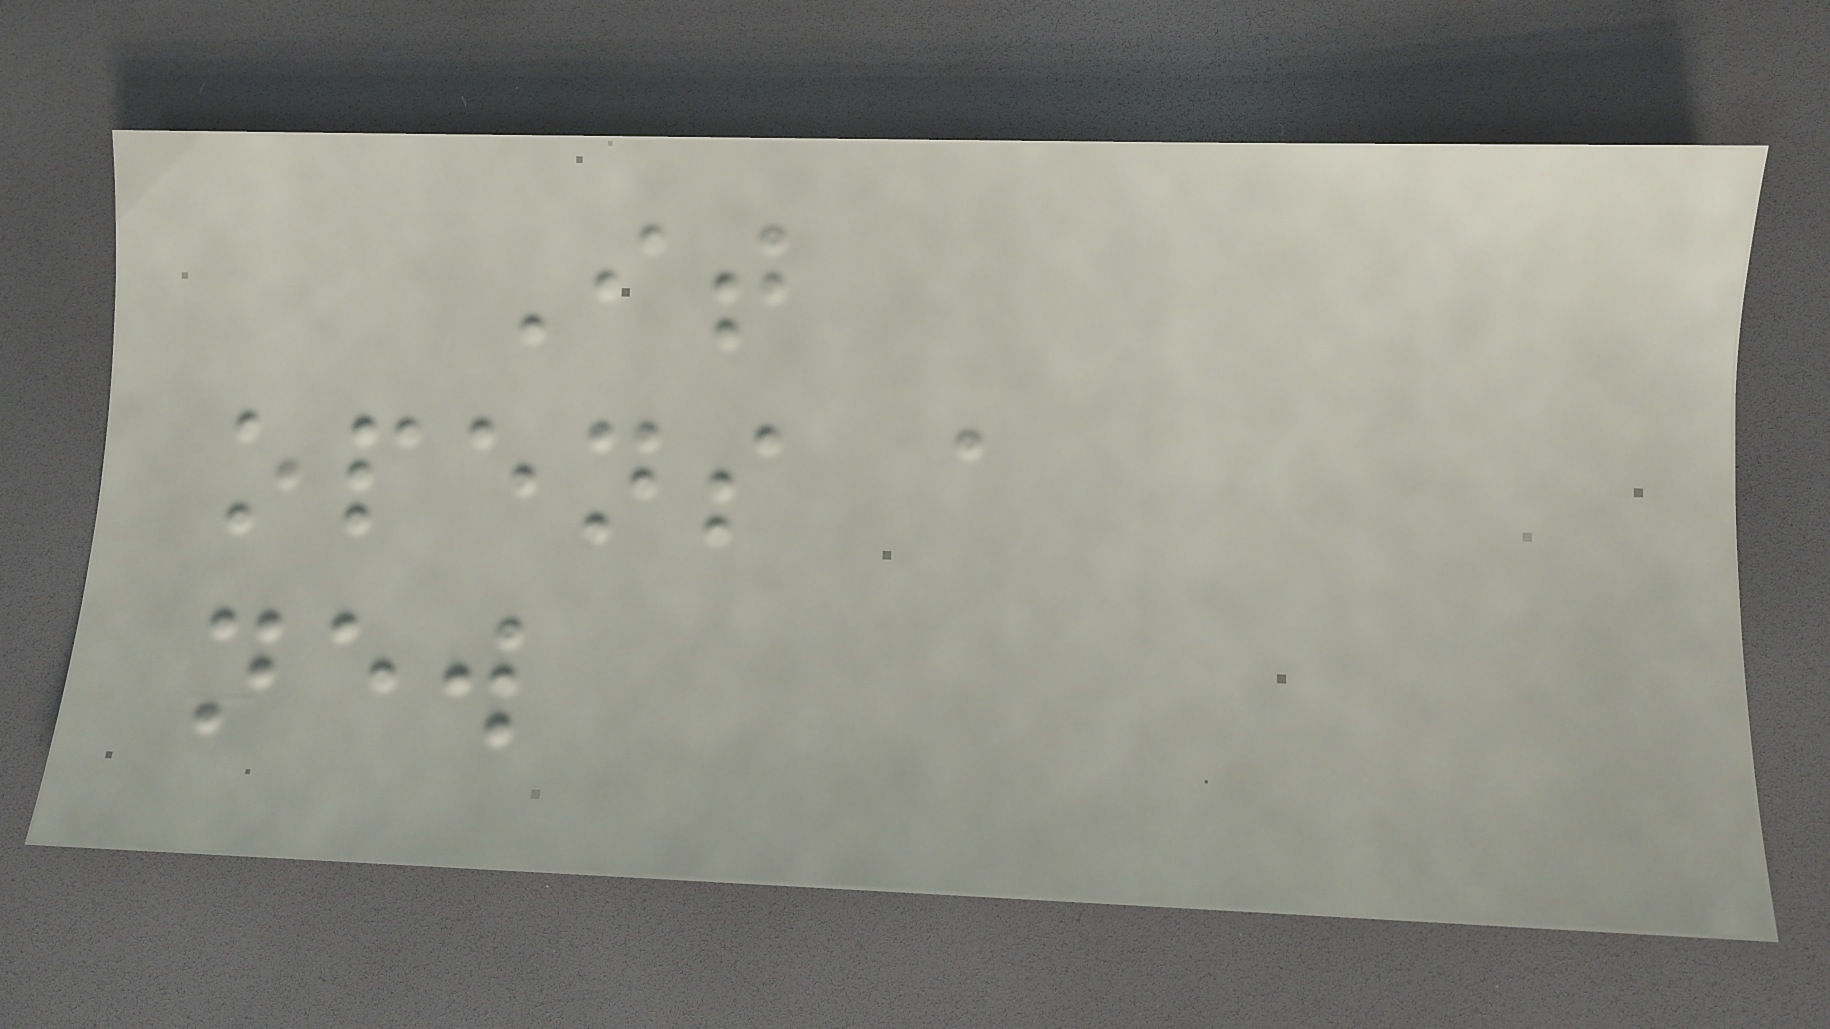It
opens a
new
